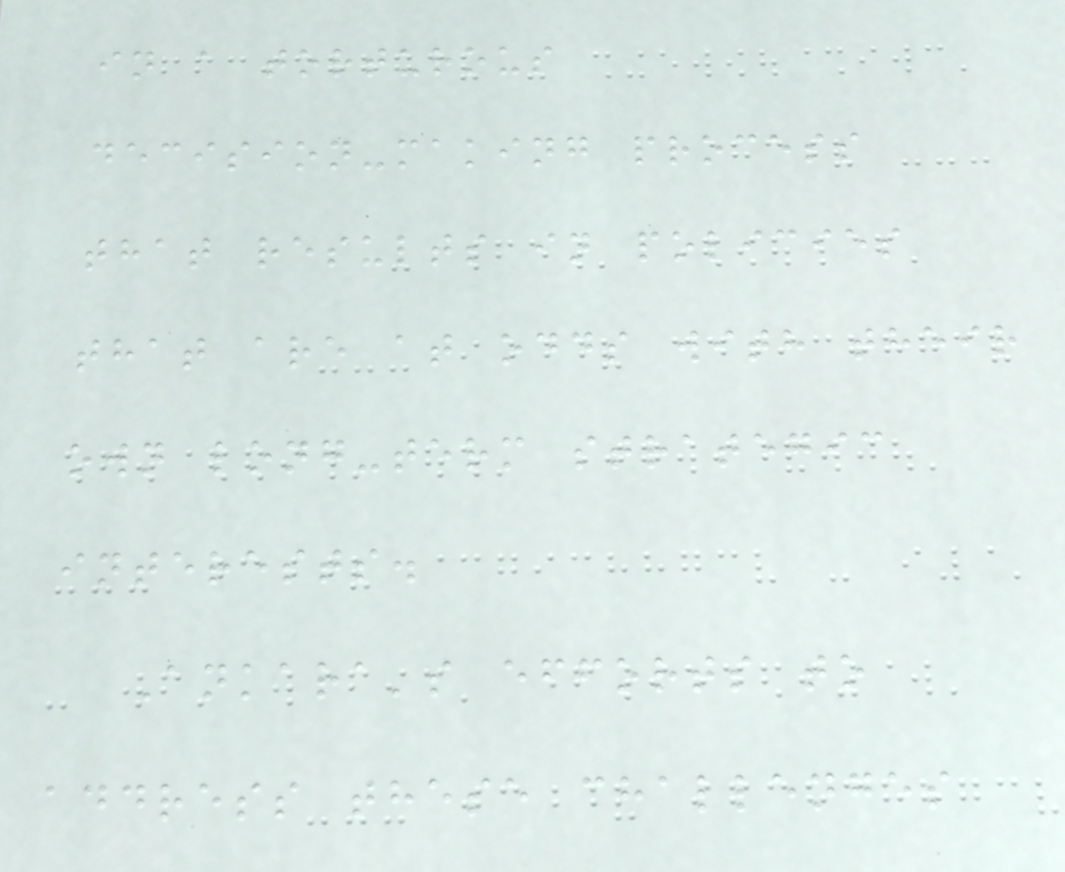in a torturous
decision-making process
that results in policies
that are at odds with their
own long-term strategic
interests.
Ankara's efforts to
address these challenges
